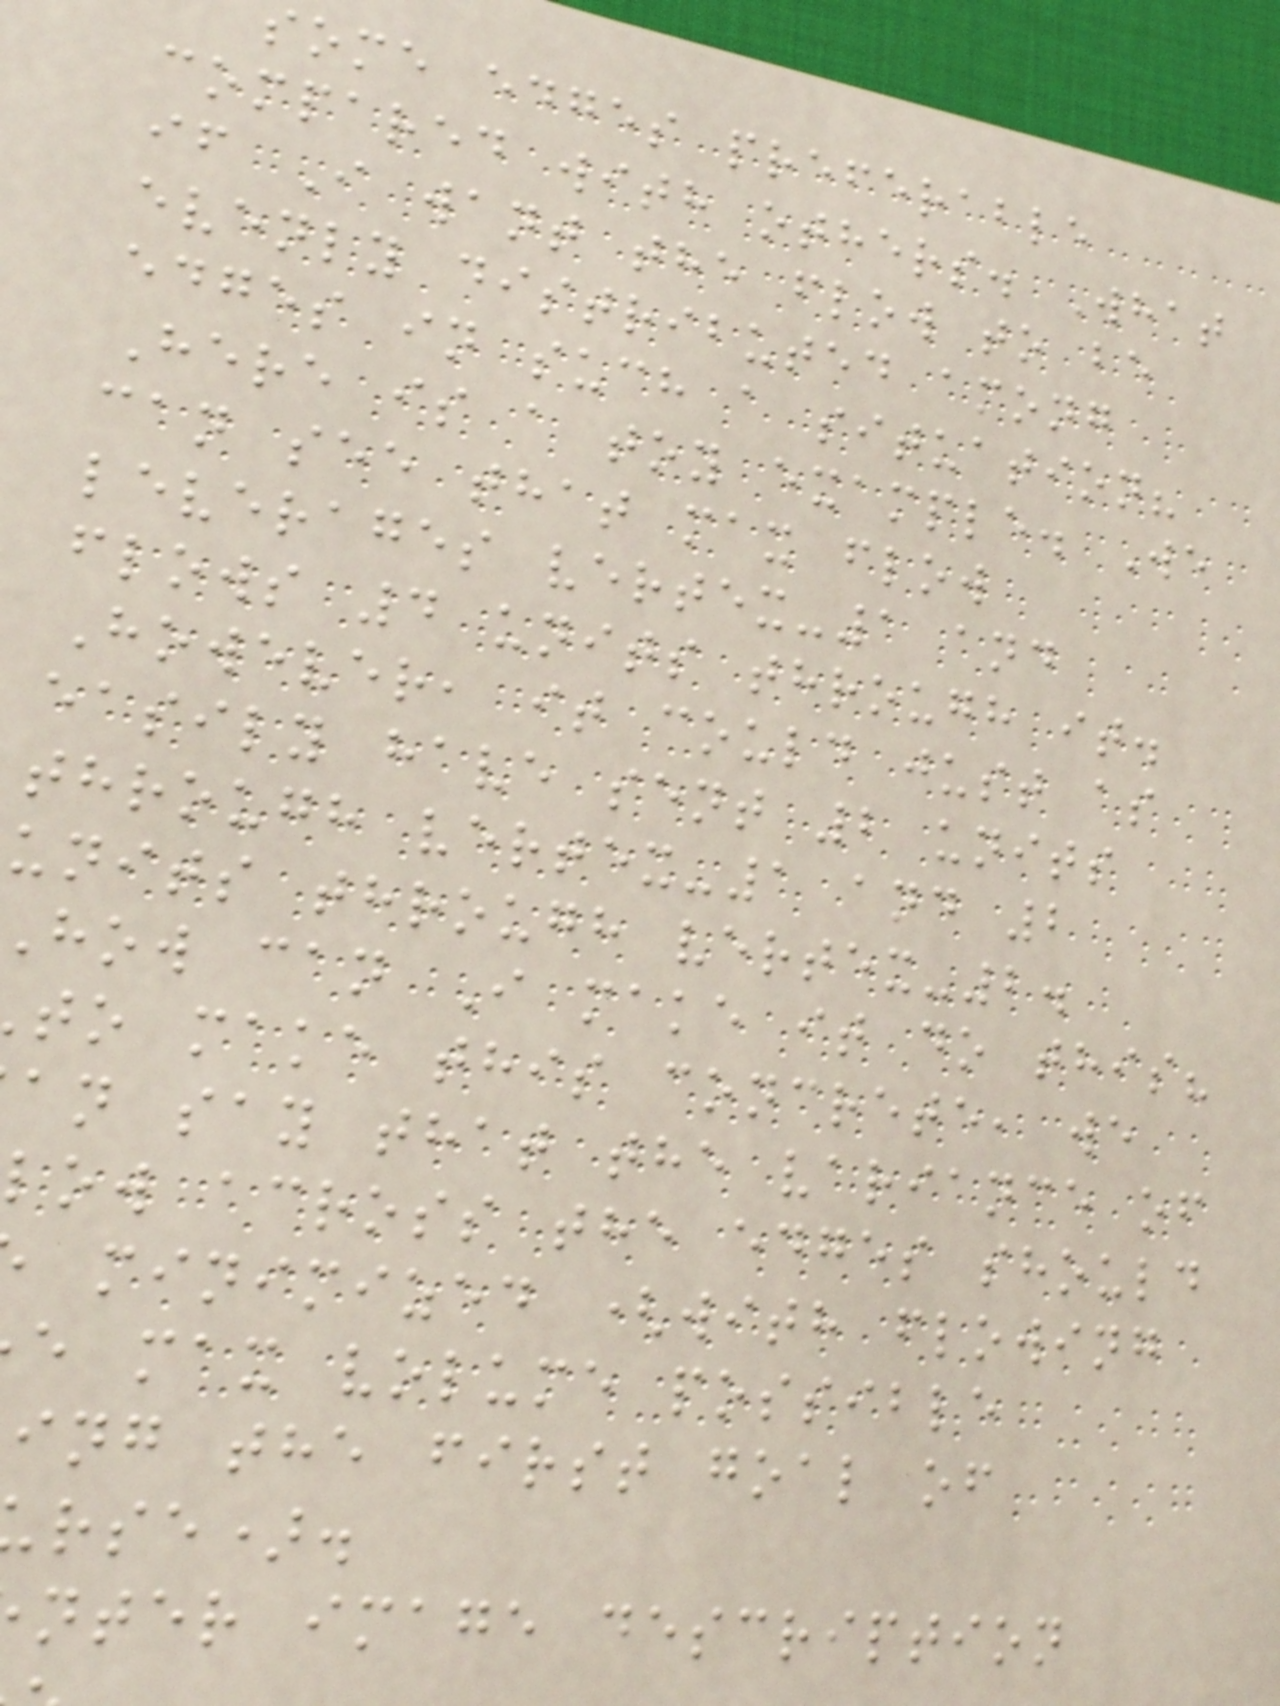some edges preferable
compared with others. What
if I want the flow to be
evenly distributed among
edges in such a situation?
Here is a toy example. We
can see that max flow
leverages vertex-1 and
flows 4 units through it.
However, it could just as
easily have sent 2 units
through vertex-1 and 2
units through vertex-2.
how can I make it do this?
to make this concrete, we
an say that the variance of
low across the edges should
minimized (with flowing
e max volume possible
ing the first goal of
rse).
nter image description
